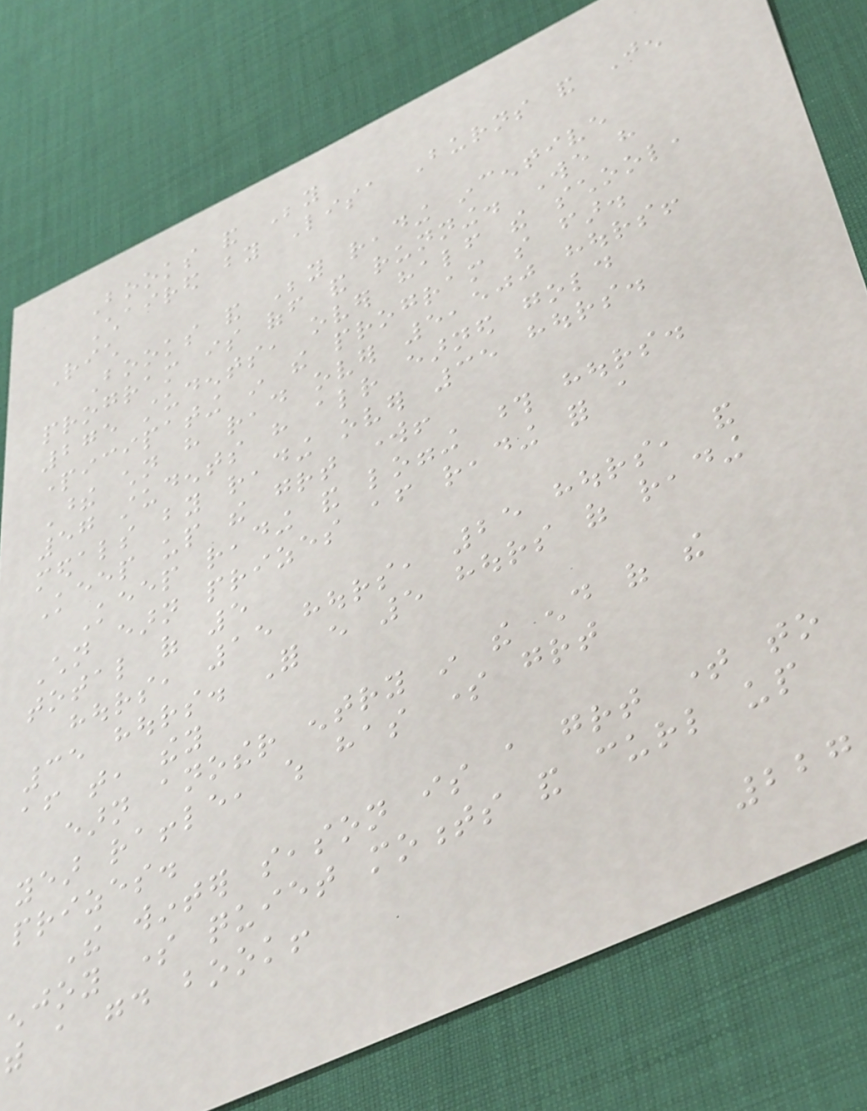Books and Beyond
Chaired by Lisa Burns and Jen
Rich
Books and Beyond reading incentive
program is off and running. We have
275 students, over half the school,
participating in the program so far.
These children have read over 5,500 hours!
57 students have already earned gold
medals by reading over 35 hours.
Keep up the great work!
Keep reading and logging those hours.
Children earn prizes after reading for a
total of 5
hours, 15 hours, 25 hours, and
35 hours. For every 5 hours of reading
after that, they
earn another entry in the end of the
year raffle, which has some great
prizes.
The winter season is a great time to
enjoy some quiet moments and curl up
with a good book!
227
